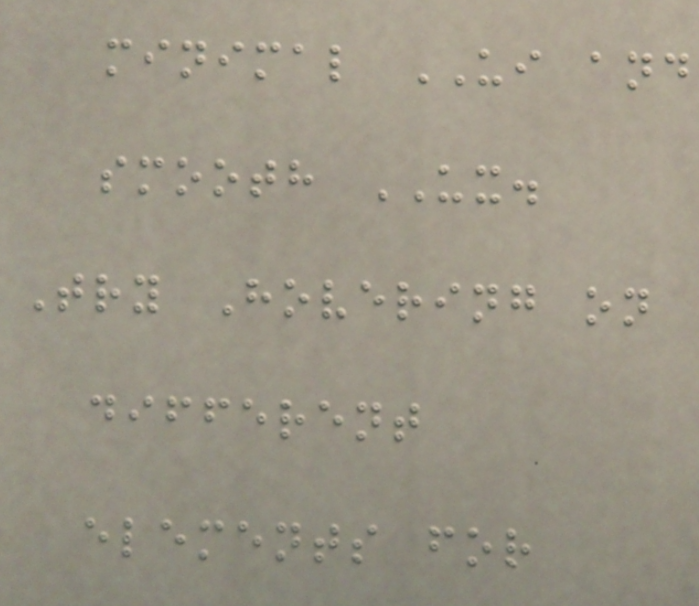minimal UI and
smooth UX.
Try Hovering on
different
elements for
